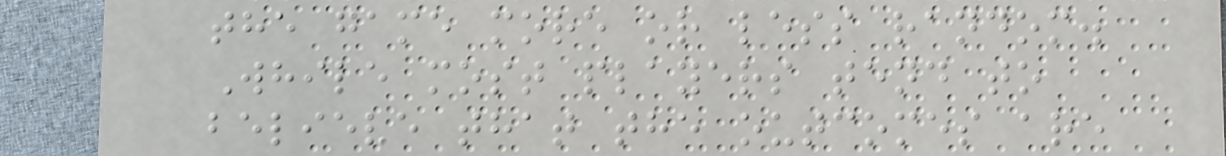the game more or less random.
While most players tend to
believe that the outcomes are
